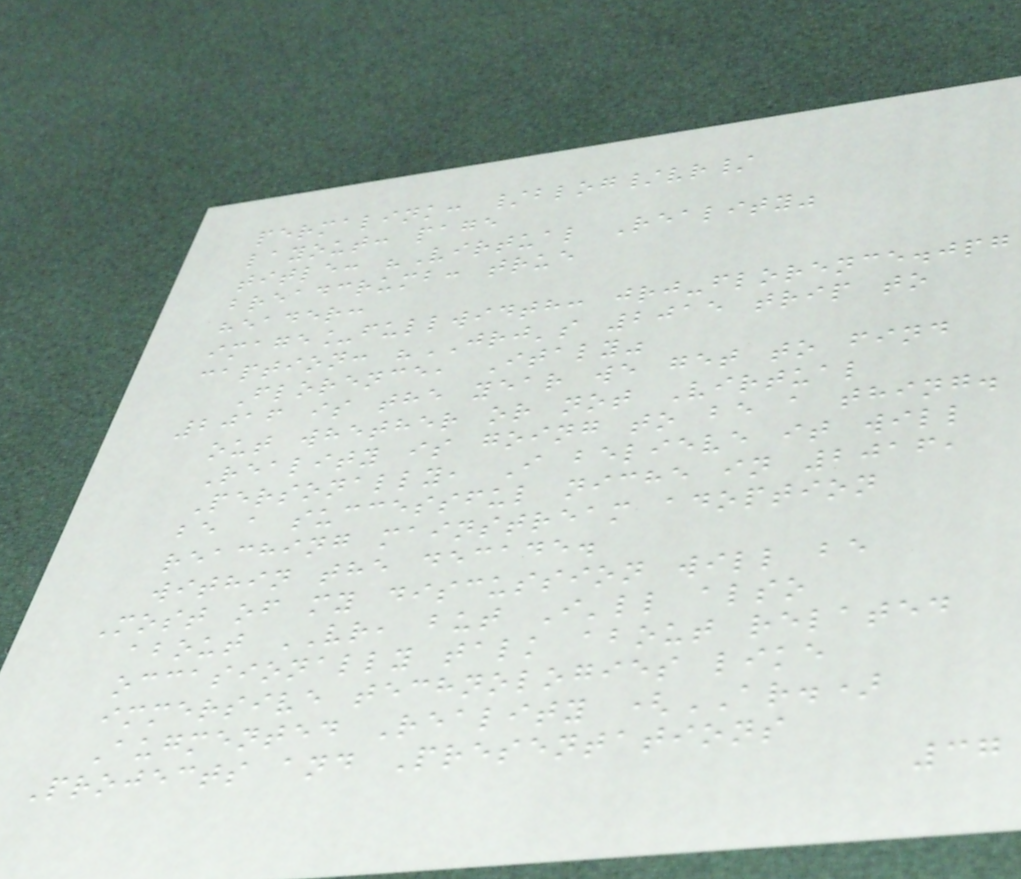permalink: /blog/vr/
layout: page
title: "Virtual Reality"
breadcrumb: true
header:
image_fullwidth: jrj-florence.jpg
caption: "JRJ's 2015 trip to
Florence, Italy"
2016 is the year we get to find
out whether or not Virtual
Reality is going to be a thing.
Personally, I believe it will
be a successful niche in 2016,
reaching mainstream adoption
within the decade.
Most of my discussion will be
about VR, but I'll also
occasionally talk about related
immersive technologies like
Augmented Reality (AR.)
Projects and Presentations
37
